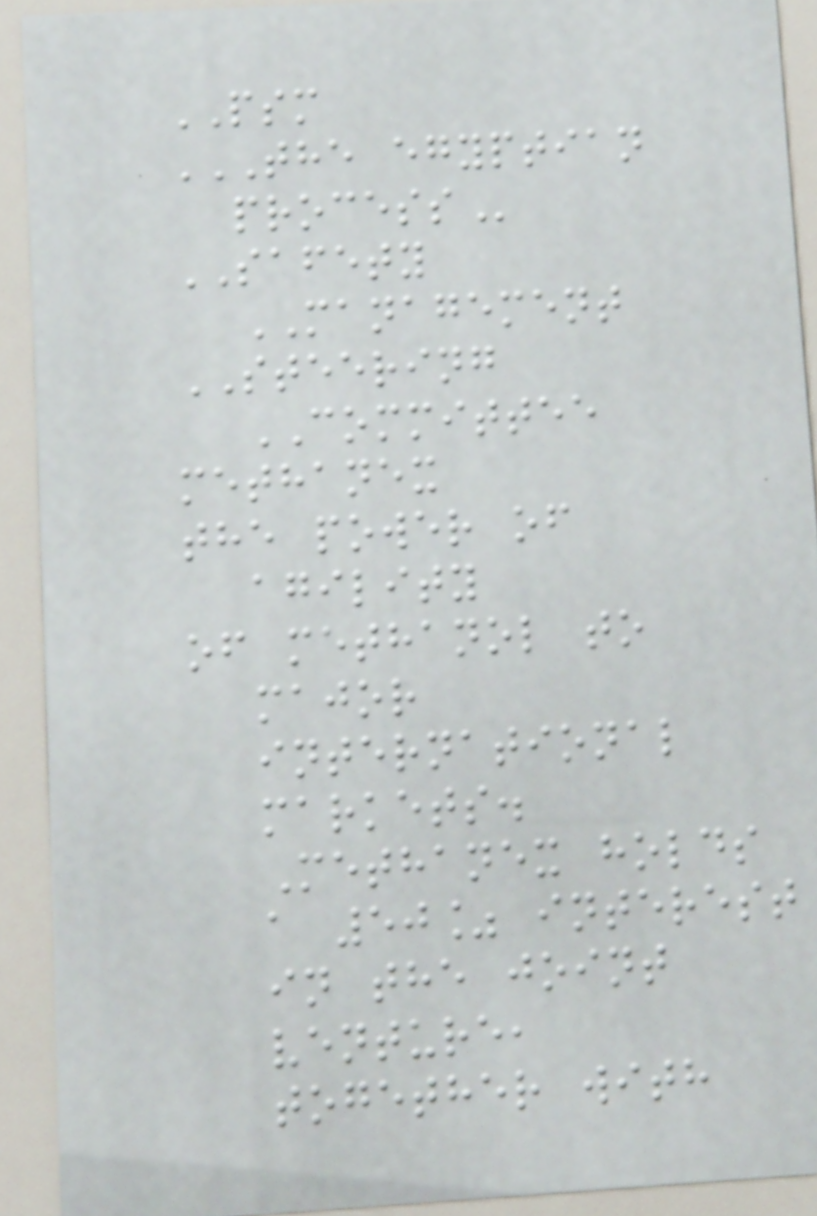PSM
THE EGYPTIAN
PROCESS
SAFETY
MANAGEMENT
STEERING
COMMITTEE
methanex
the power of
agility
of methanol to
major
international
markets.
Methanex holds
a 50% interest
in the joint
venture,
together with
